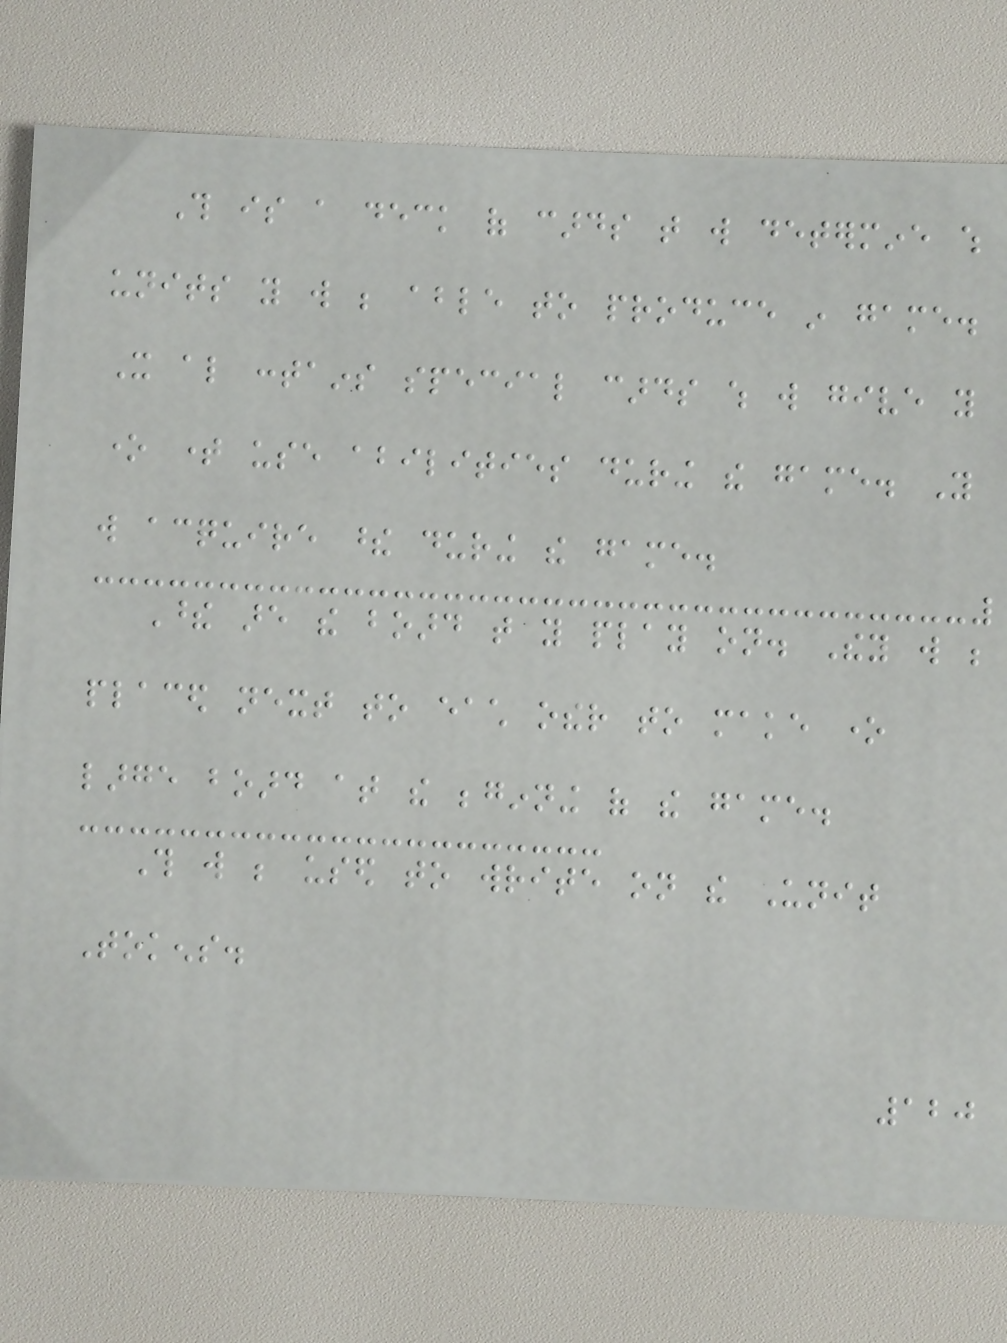This is a deck of cards that will determine which
units you will be able to produce in game.
It also contains special cards which will give you
one time use abilities during the game. You
will acquire these during the game.
These are the board that you play on. They will be
placed next to each other to make one
large board at the beginning of the game.
This will be used to write on the Unit
Tokens.
120
